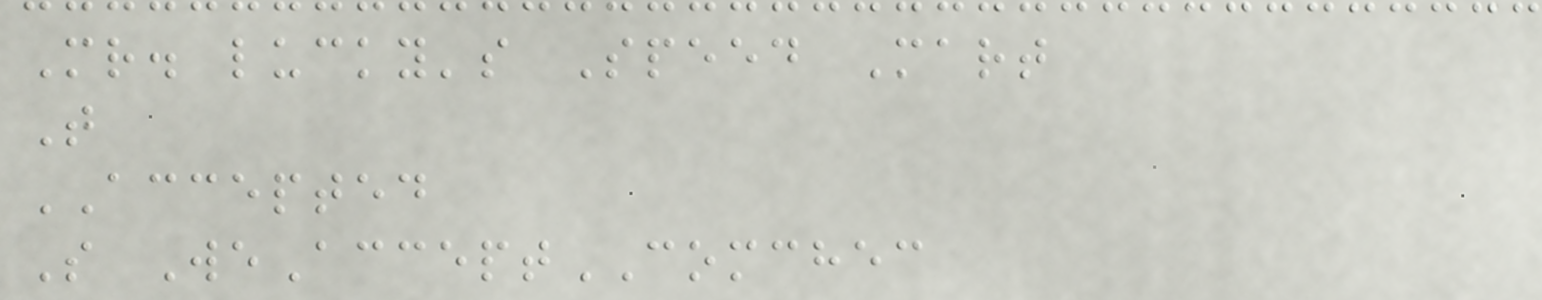Mr. lucky's Speed Mart
T
ACCEPTED
S WeAcceptCOMCHEC
